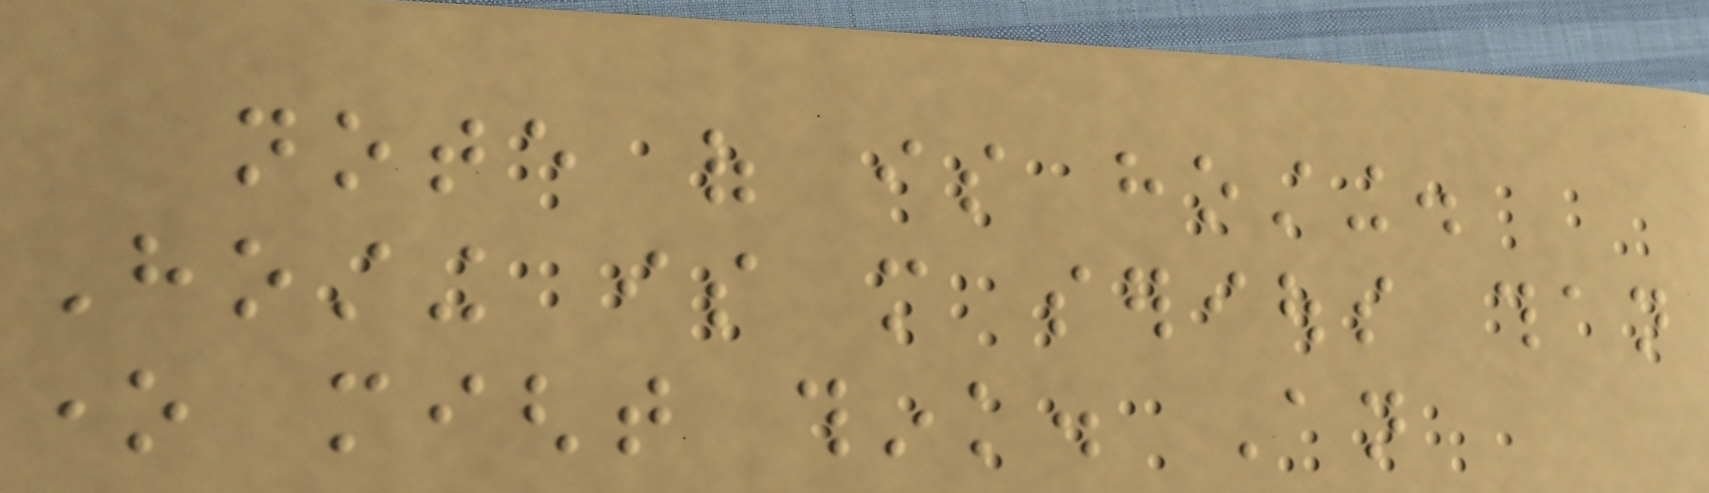note of is hosting.
Hosting is more serious than
one might think. An
